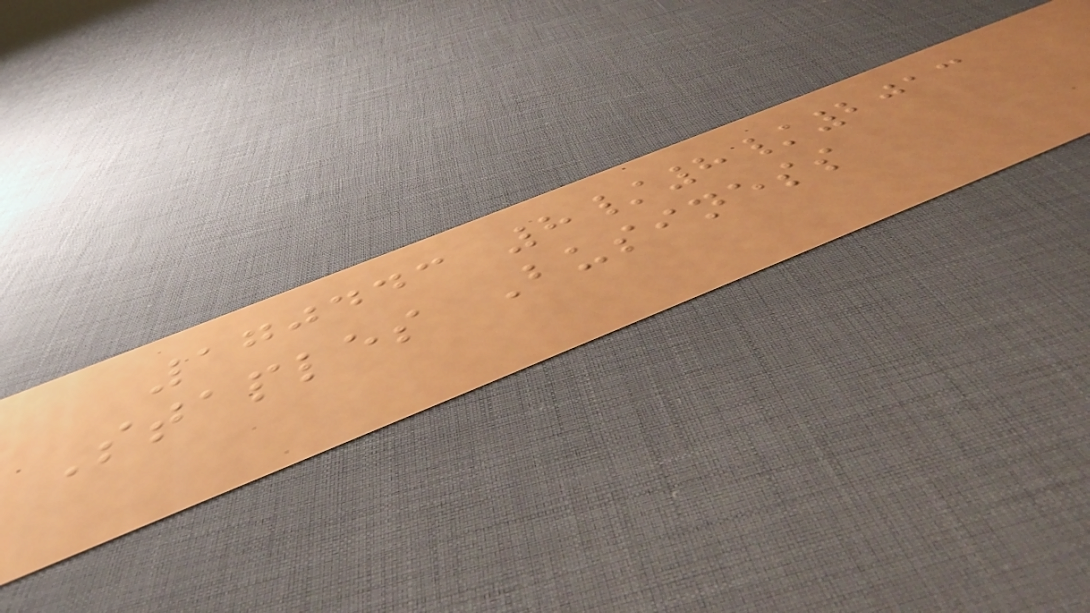170443 8/8/2013
Staples Business
